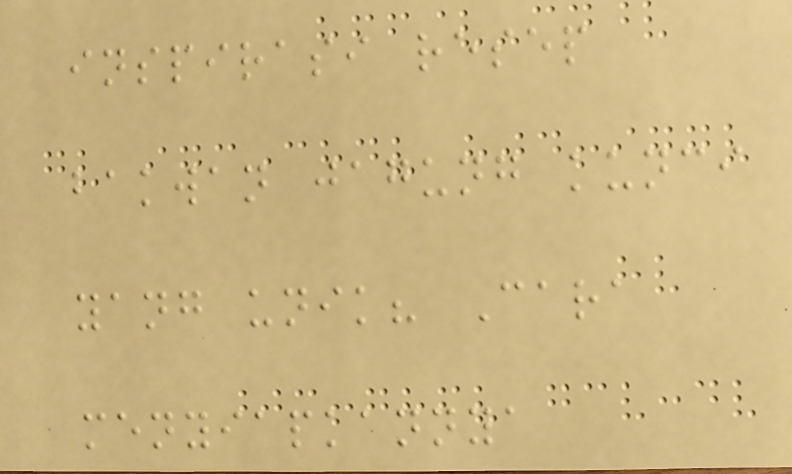inspirasi resep
bakwan jagung kunci
yang unik? Cara
menyiapkannya
